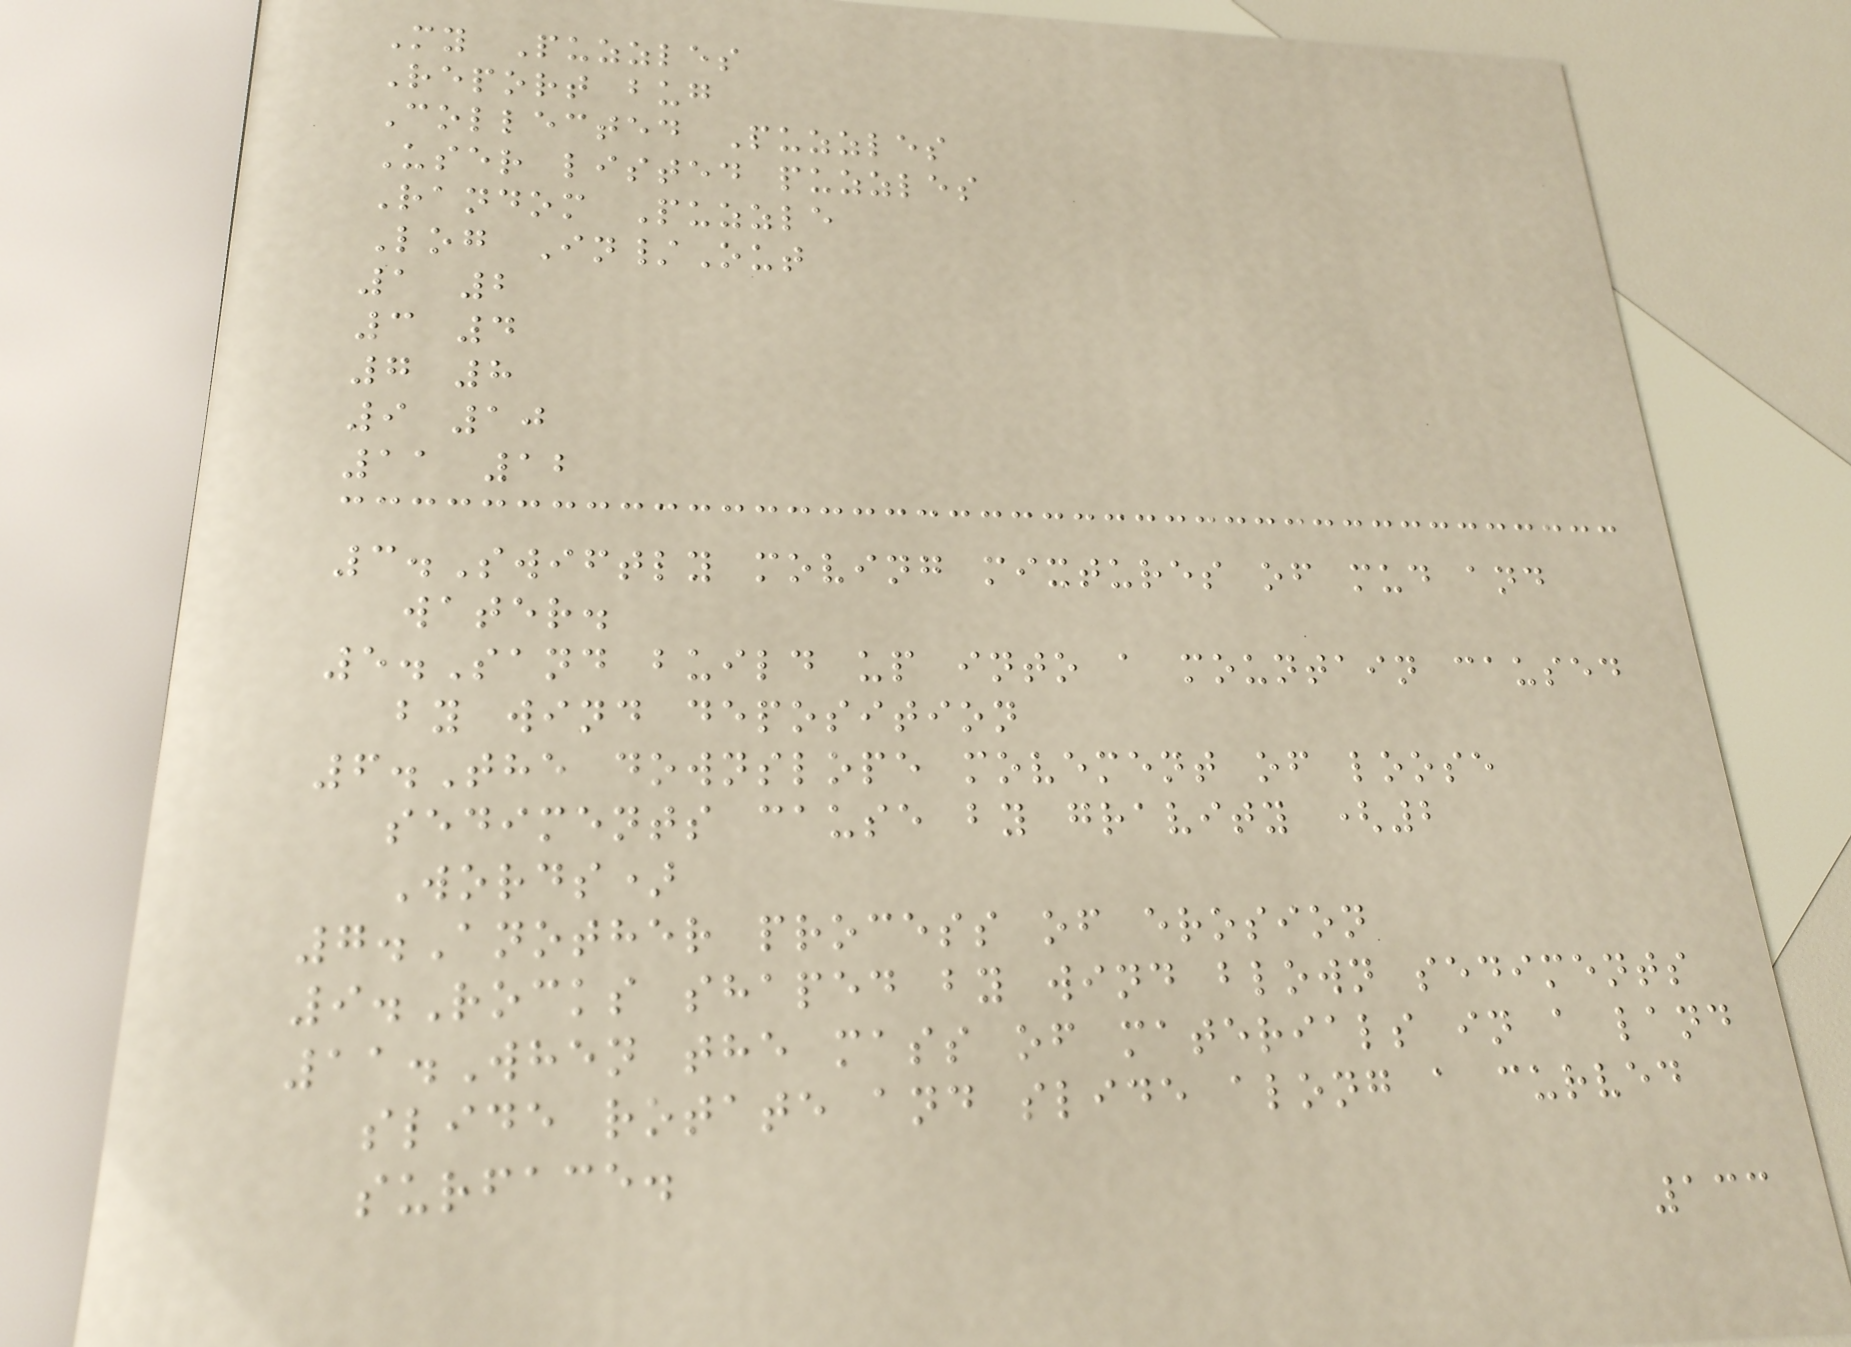My Puzzles
Report bug
Collected Puzzles
User listed puzzles
Random Puzzle
Log In/Out
1 2
3 4
7 8
9 10
11 12
3.Swiftly moving mixtures of mud and
water.
5.Sand build up into a mountain caused
by wind deposition
6.The downslope movement of loose
sediments cause by gravity (2
Words)
7.Another process of erosion
9.Rocks shaped by wind blown sediments
11.When the mass of materials in a land
slide rotate and slide along a curved
surface.
133
